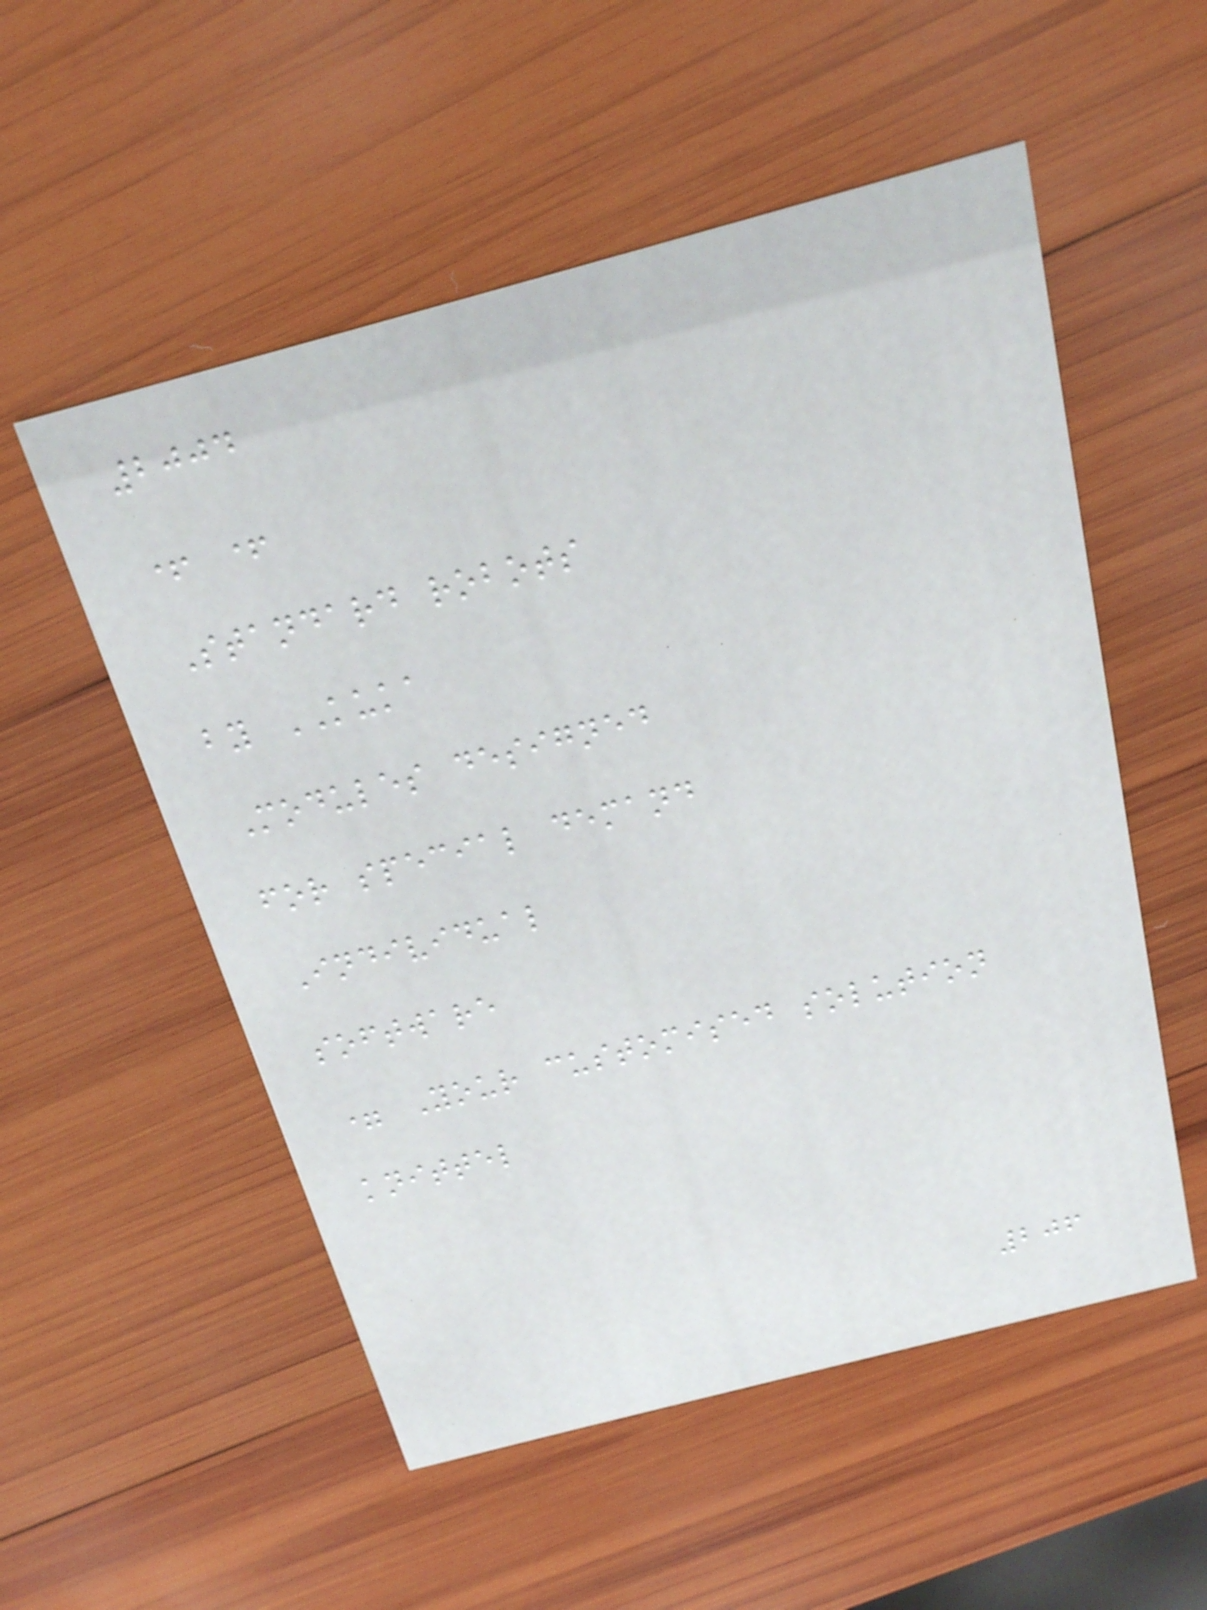2004
+ +
Standard robots
by KUKA
Modules designed
for special demand
Individual
software
= Your customised solution
knittel
206
